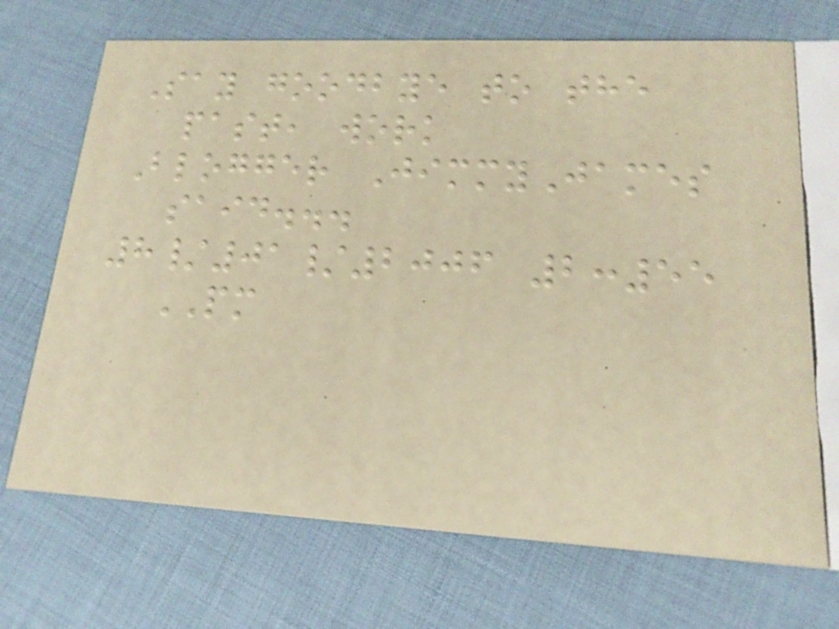Say goodbye to the
past, work
Blogger JimmyJames
said...
8/01/2006 2:55
PM
